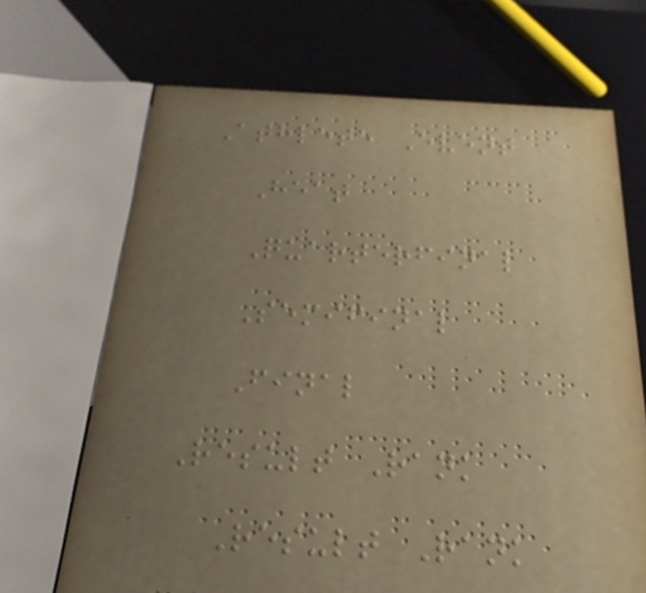Athlete Event
Heat
Quarterfinal
Semifinal
Final
Result Rank
Result Rank
